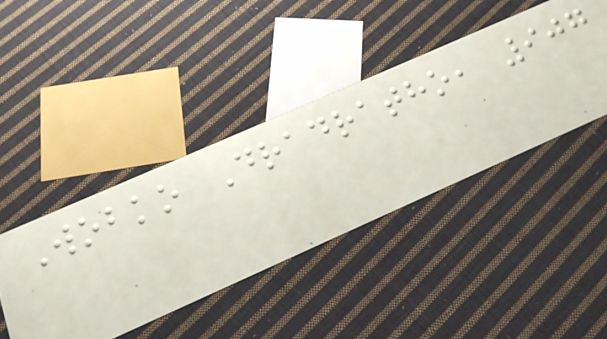Wobko Dradratho, 907
